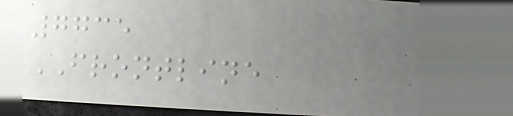7735
FRONTLINE
